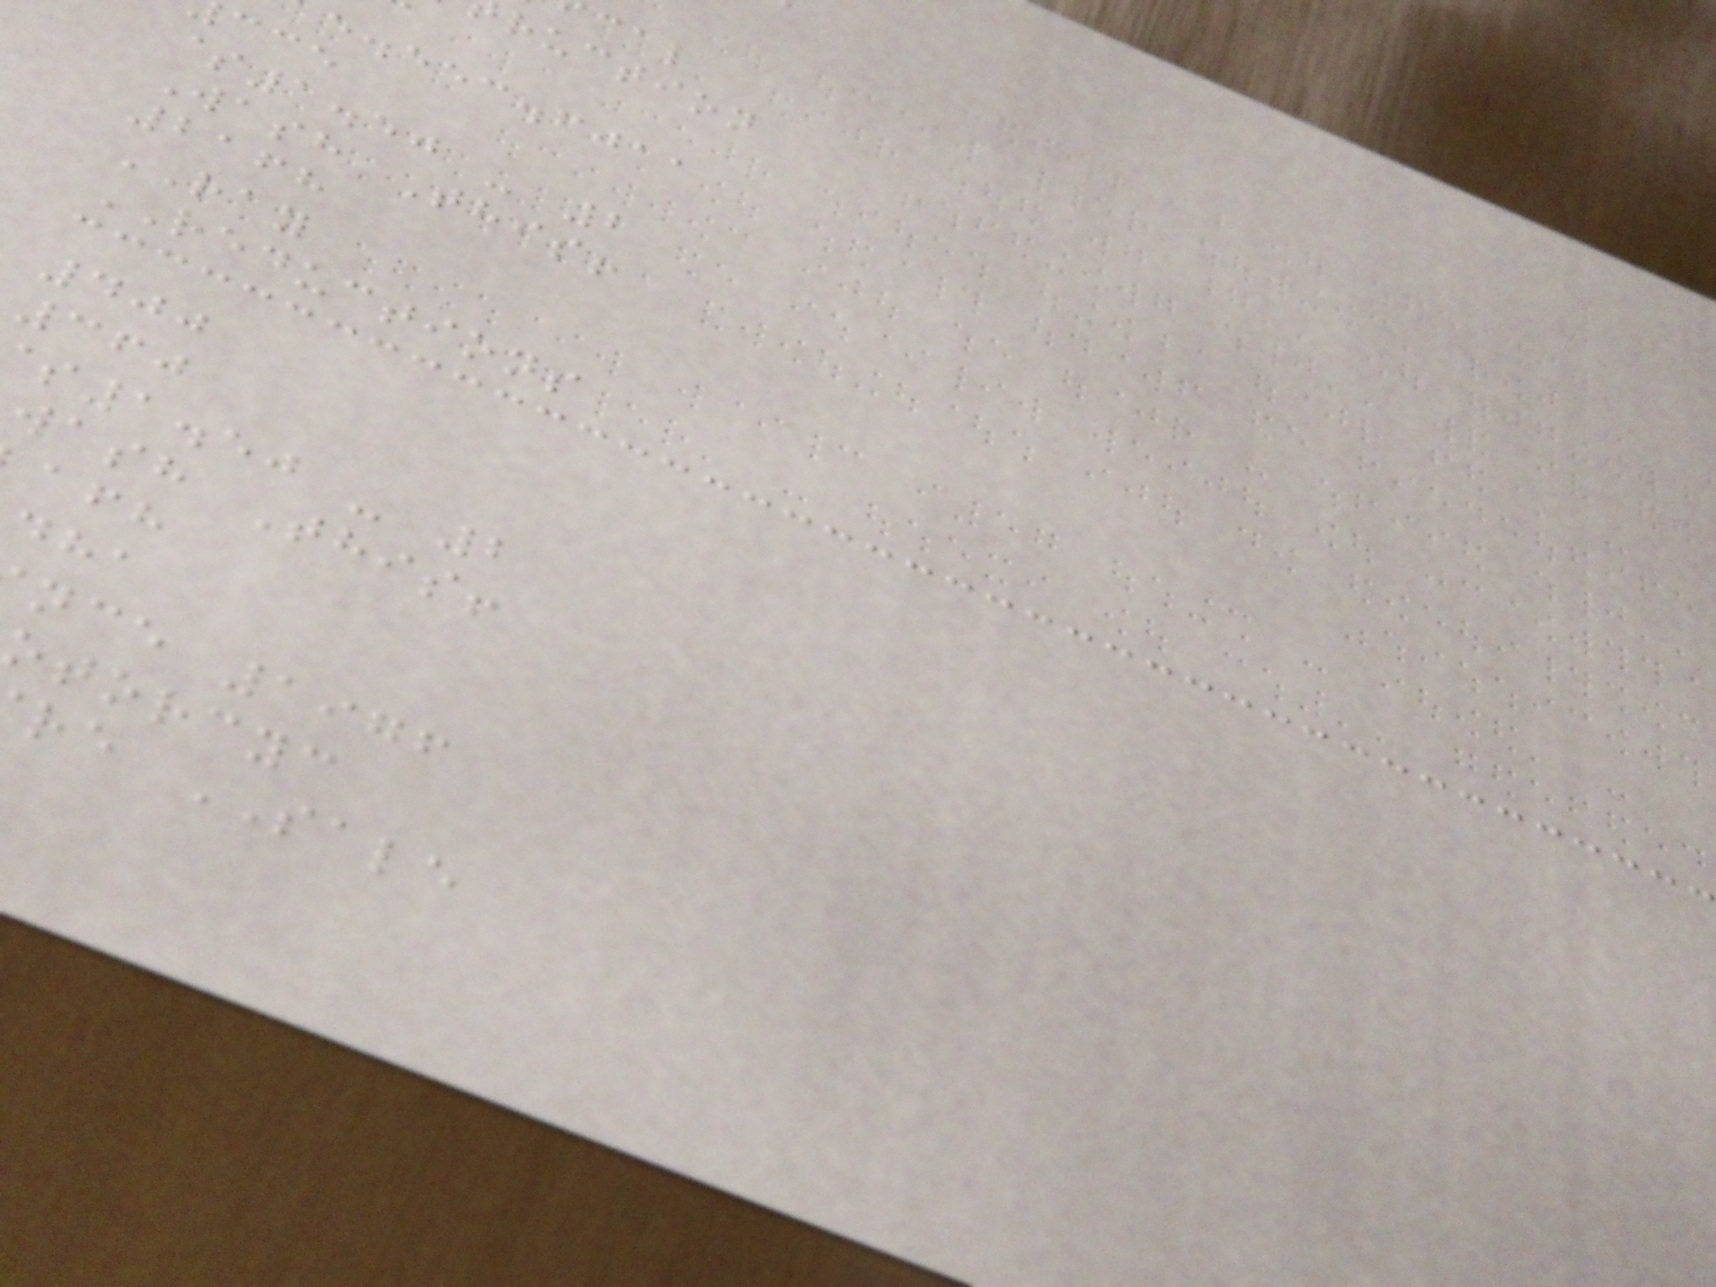ruction
e.eec.fjaa
$1.50 - 2
Wash This!
2168
RAY
REDUCTIONS
400
360
1.50 - 2
wash This!
nce 1976
otorcyc
re SALE
